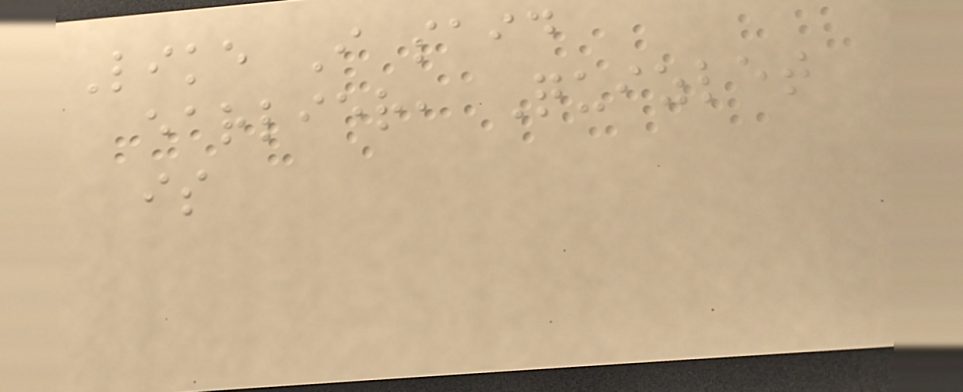Like I said
earlier, Quizlet
is
